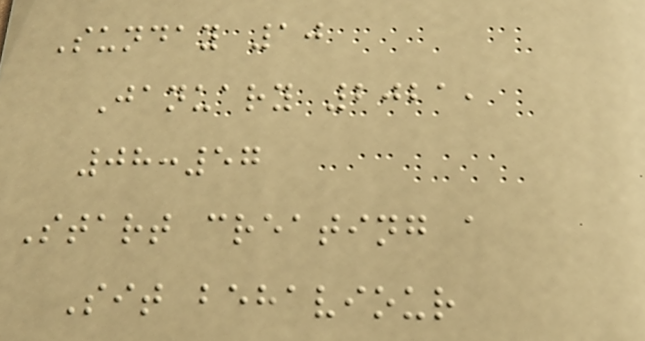Sunday 10
January 2021,
08:57
Start creating a
Sit behaviour
